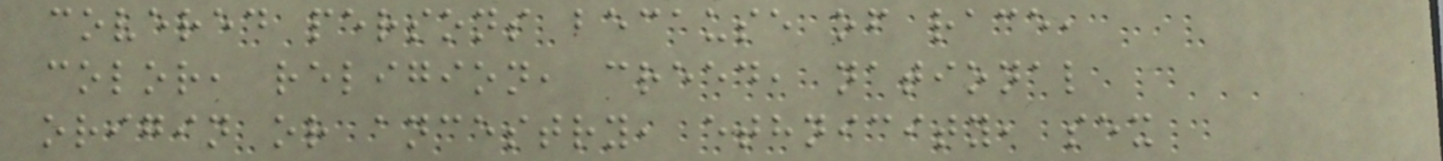covered persons because of race,
color, religion, creed, national
origin or ancestry, ethnicity, sex
